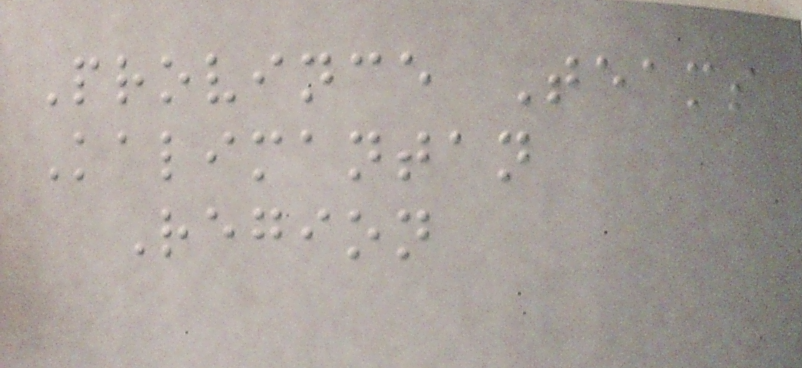Province Teams
Kalimantan
Region
